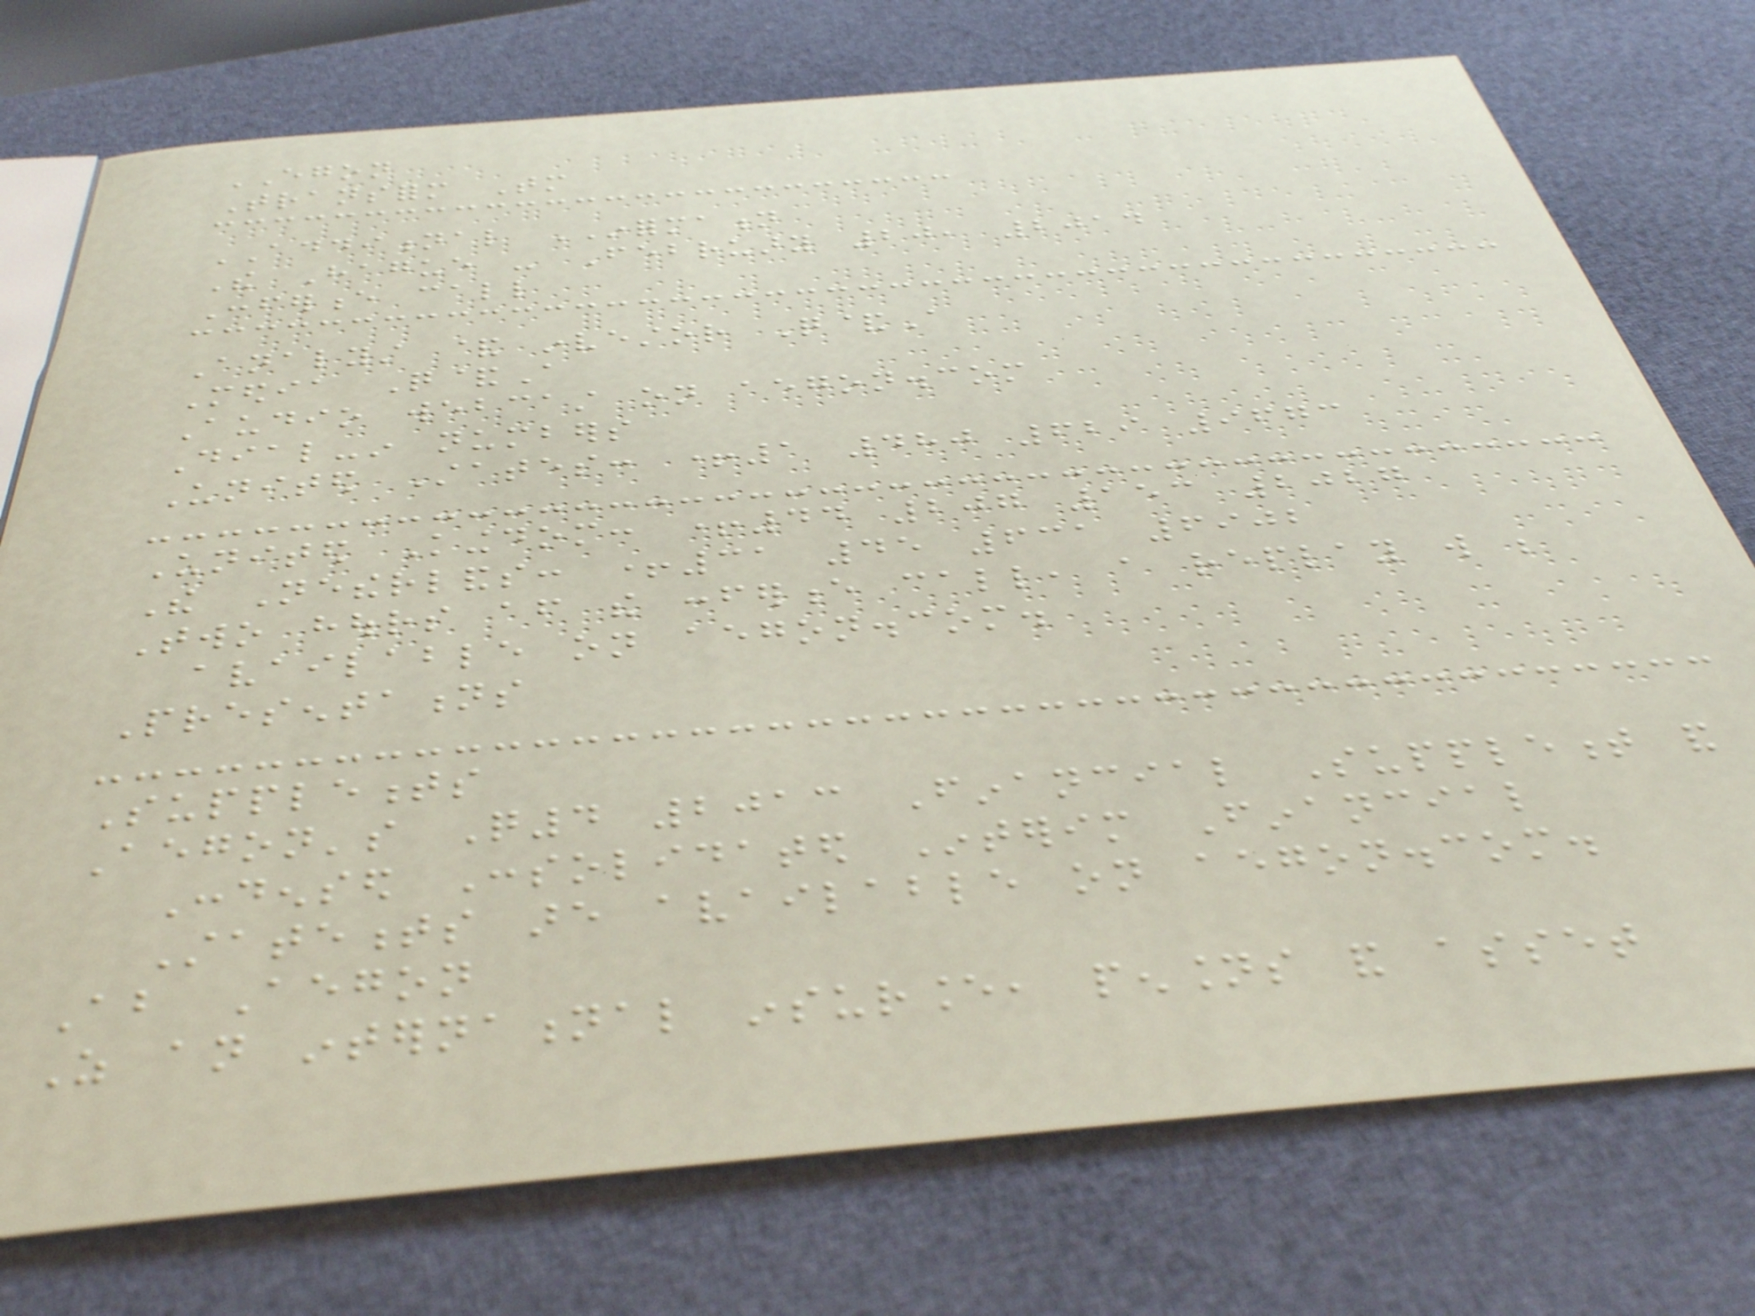EGON
Transform Tomorrow
ADDITIONAL INFORMATION
The Hague - February 20, 2014
Conference call
Analyst & investor Q&A
Media Q&A
Audio webcast on aegon.com
Dial-in numbers
United States: +1 480 629 9673
United Kingdom: +44 207 153 2027
The Netherlands: +31 45 631 6902
Two hours after the conference call, a replay will be
available on aegon.com.
Presentations
Supplements
Aegon's Q4 2013 Financial Supplement and
Condensed Consolidated Interim Financial
Statements are available on aegon.com.
About Aegon
As an international insurance, pensions and asset
